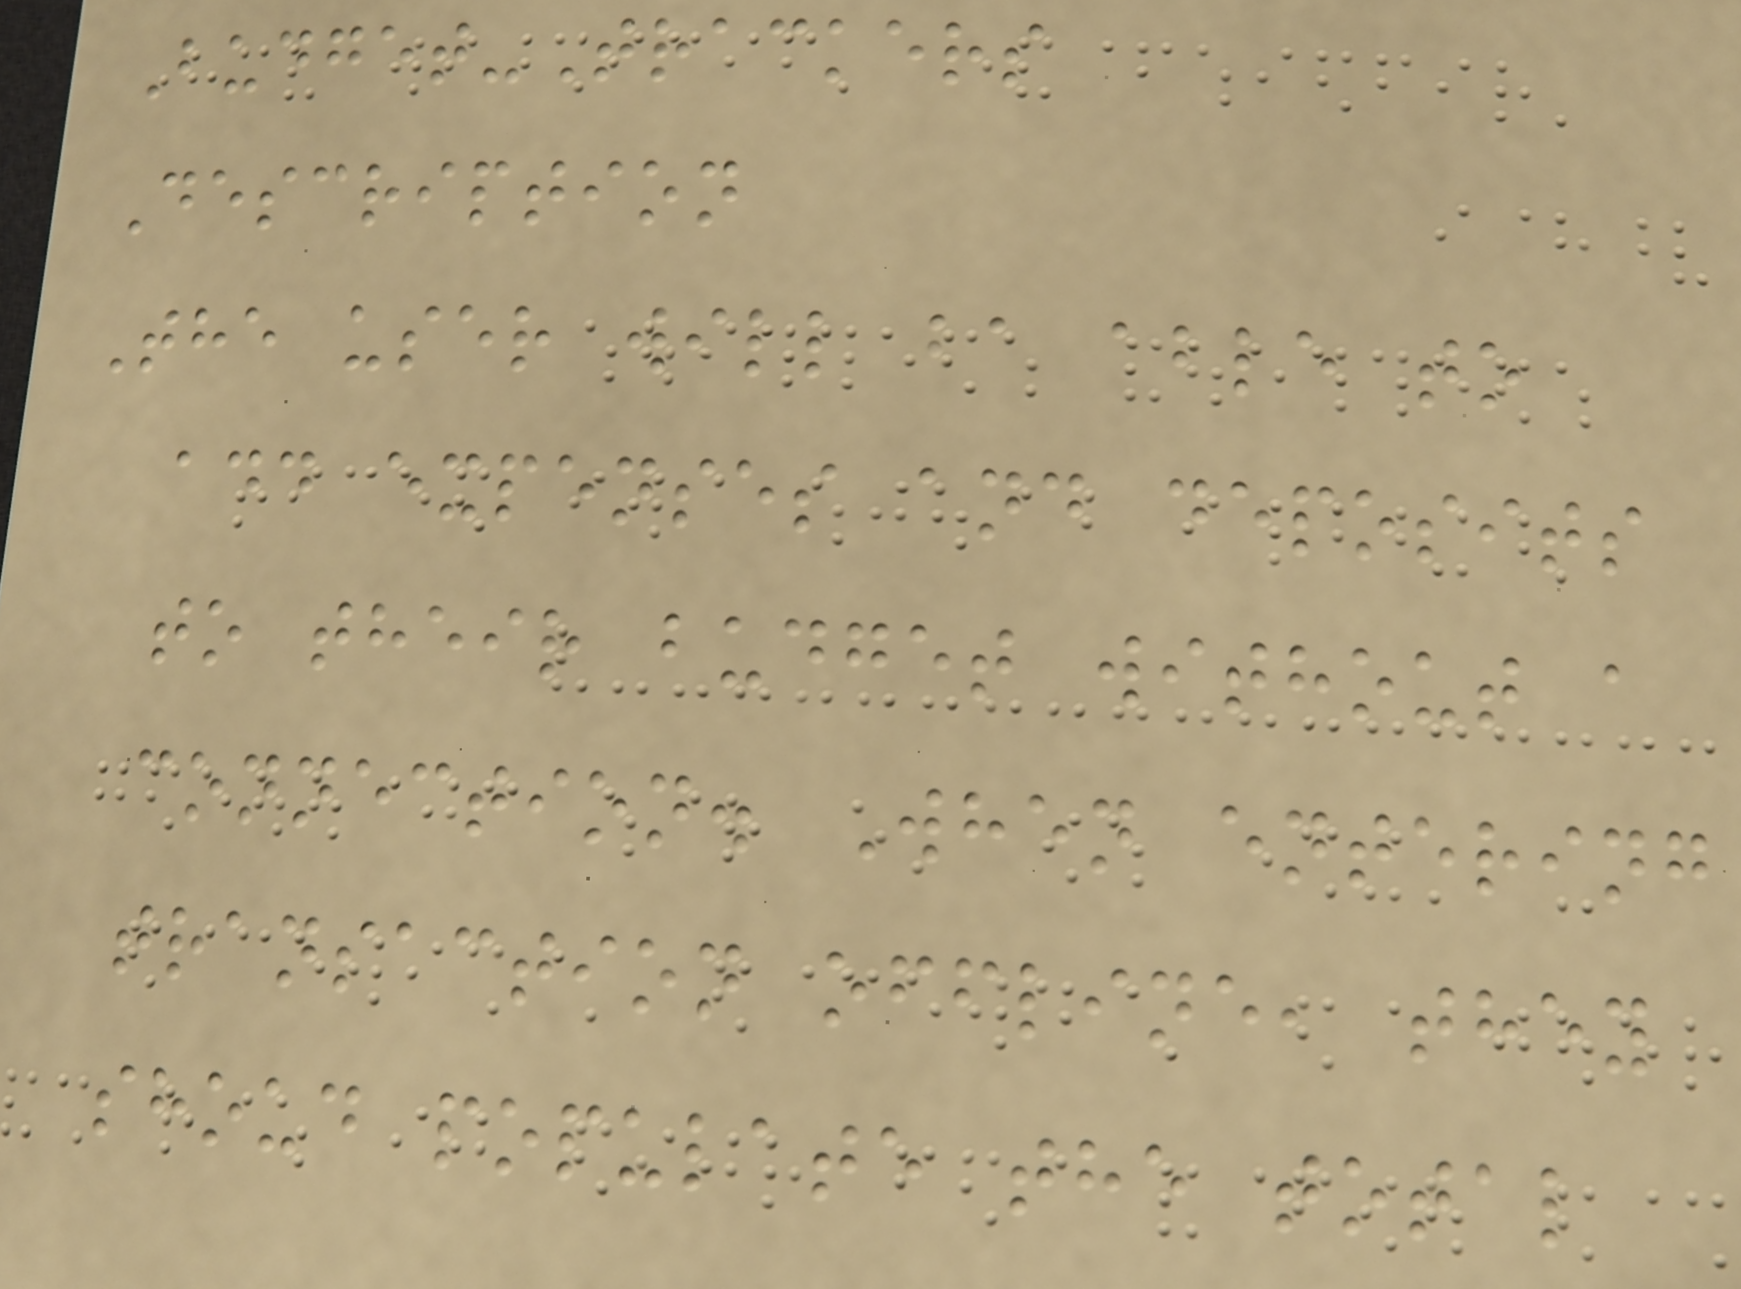Budget-Trackers
Description
The user will ba able to
add expenses and deposits
to their budget without a
connection. When entering
transaction offline, they
shoud populate the total
